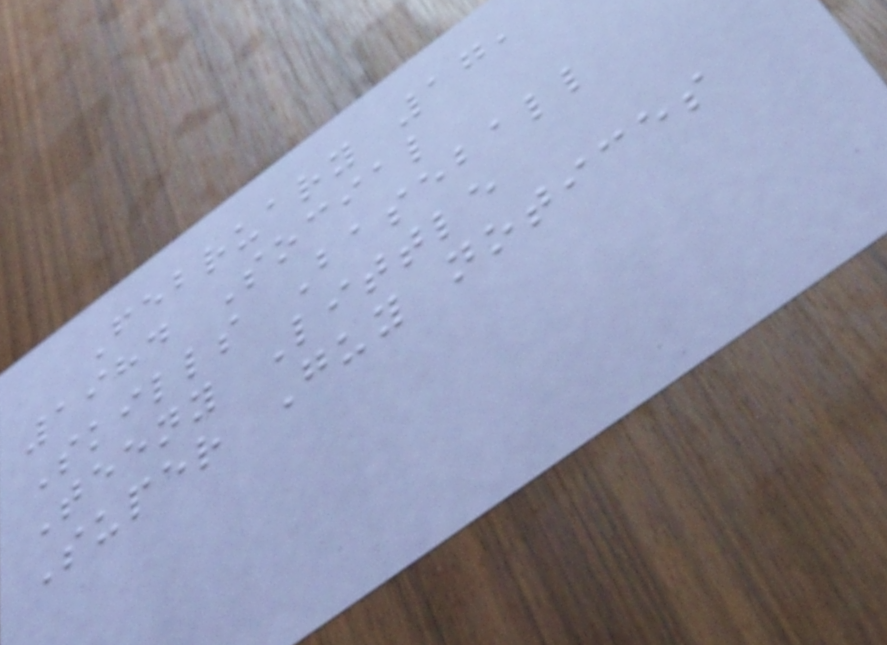February 17,
1984 Social
Skills Baseball
Teeny Little
Super Guy notices
